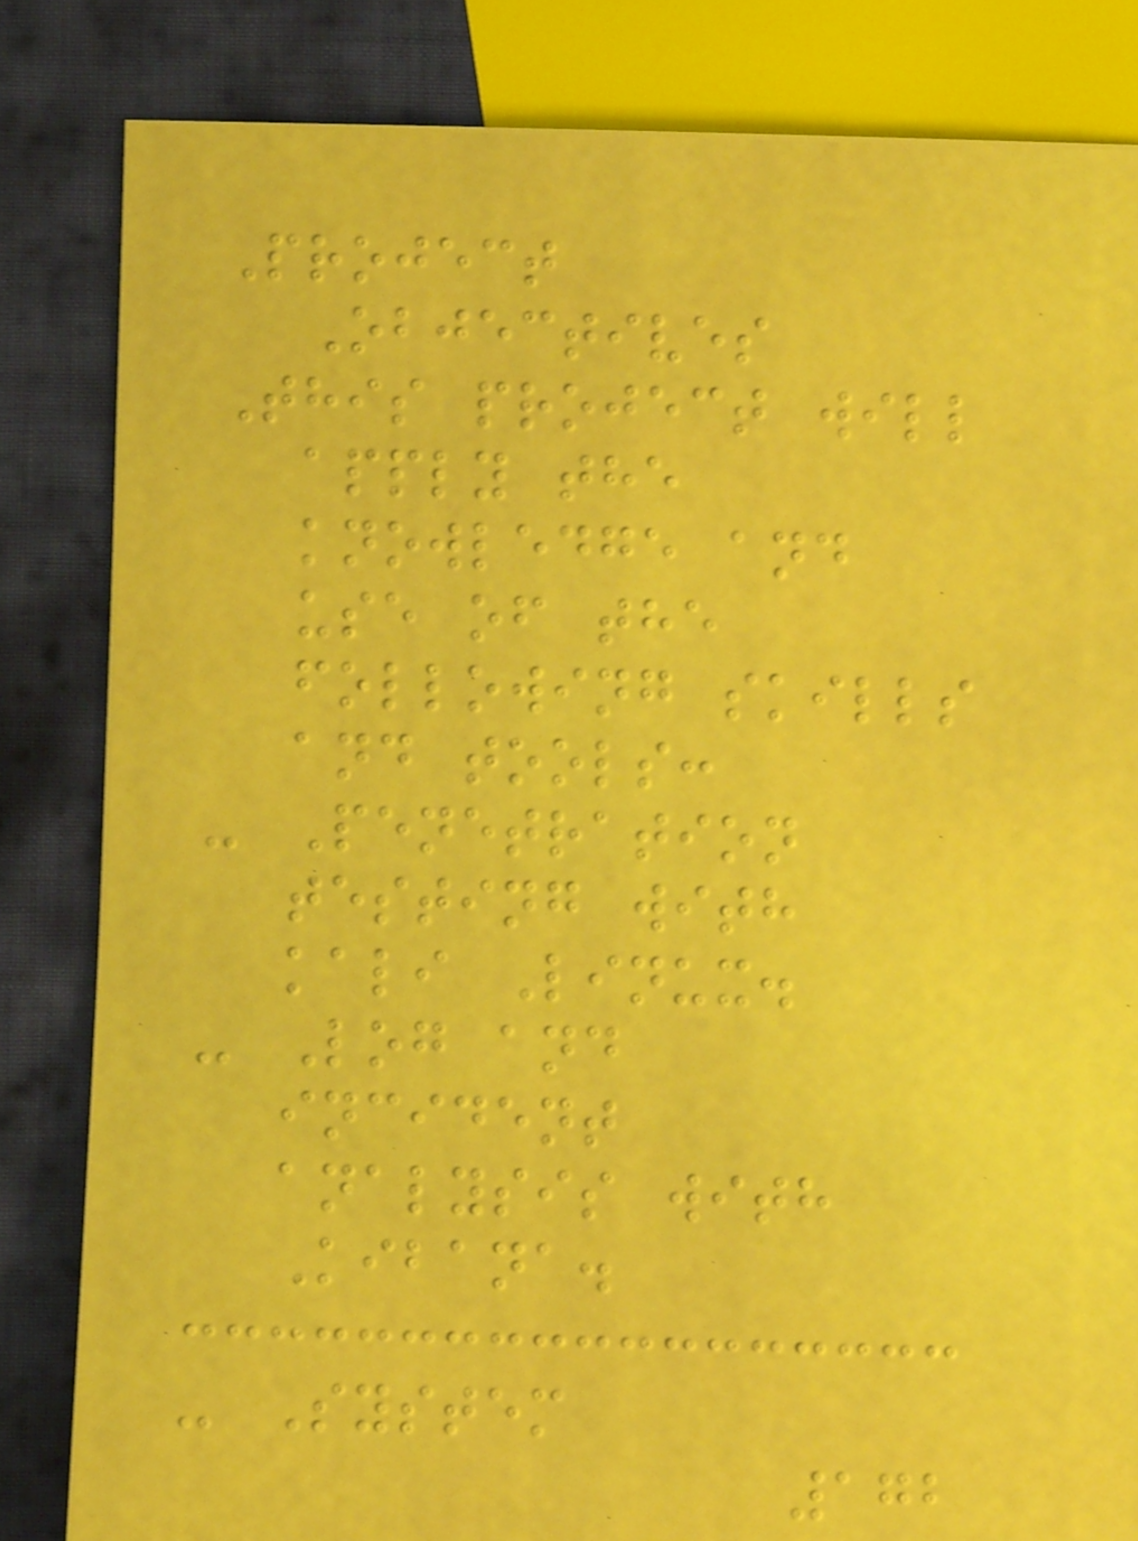Project
Objectives
This project will
apply the
knowledge and
use of the
following skills
and tools:
- Penetration
testing with
kali Linux.
- Log and
incident
analysis with
Kibana.
- System
172
